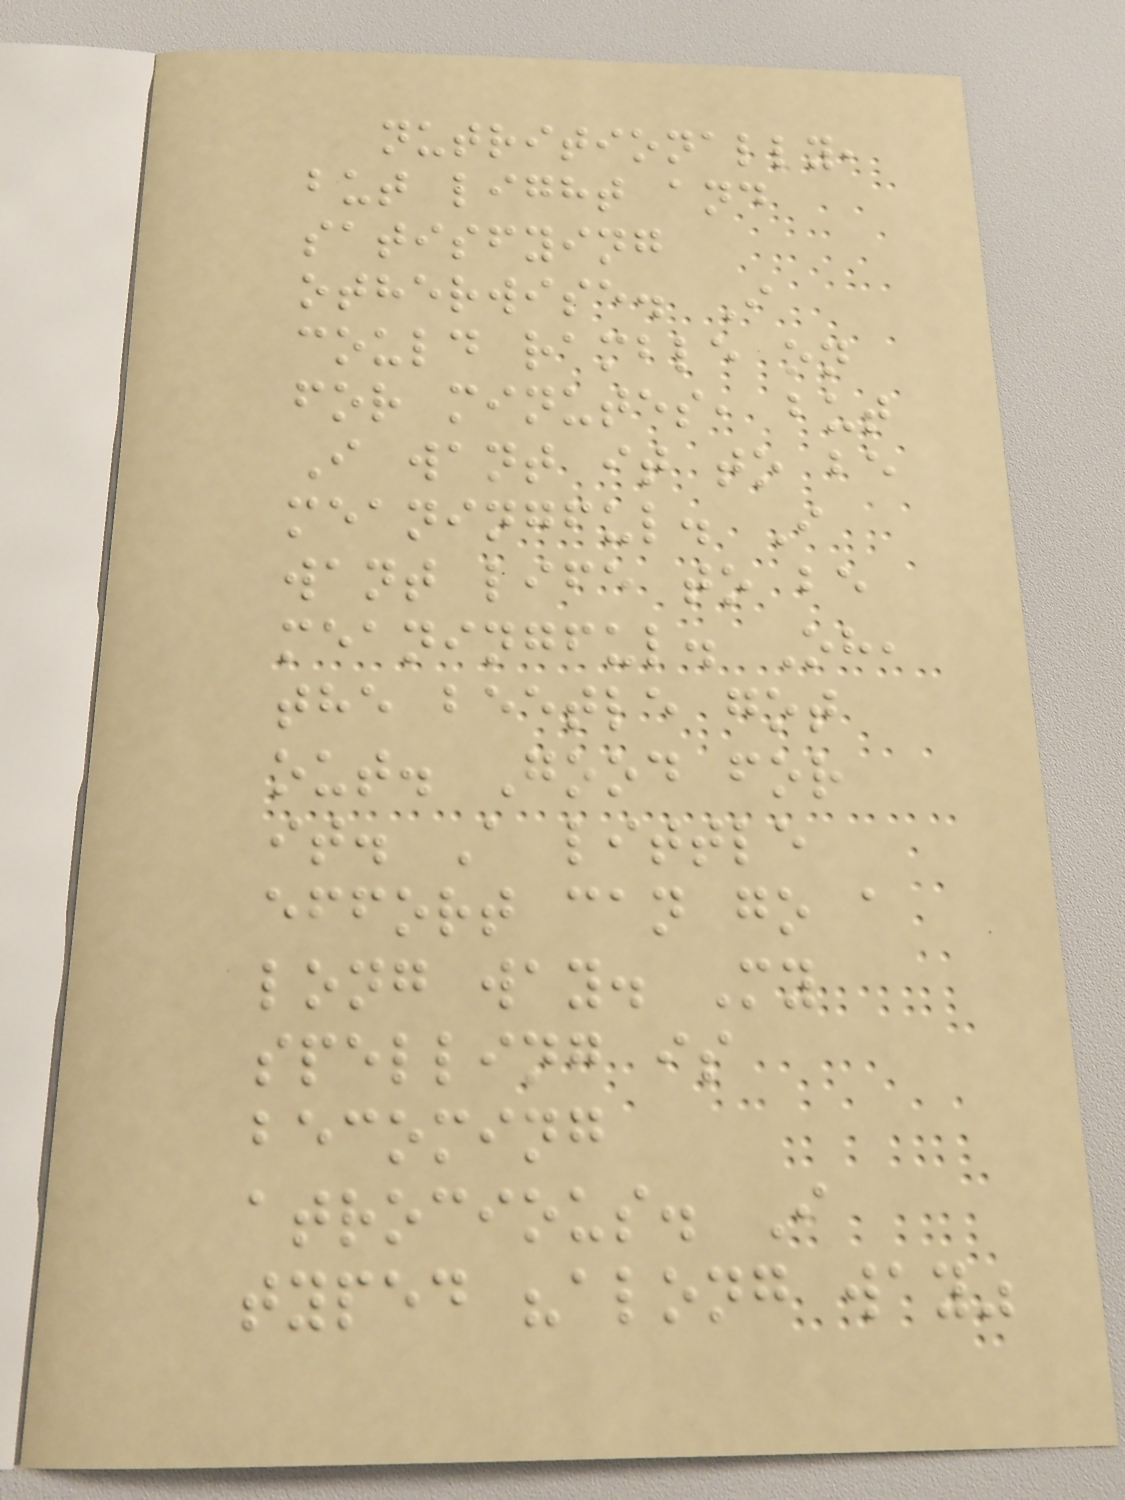nutritionally,
but light and
satisfying
otherwise. I
could ramble on
for minutes, but
I want it to be
meaningful. I
want life to be
meaningful. Oh,
the beetle got
out. Good for
it. A little
effort can go a
long way. My
spelling is
becoming
atrocious. I
typed "along way"
